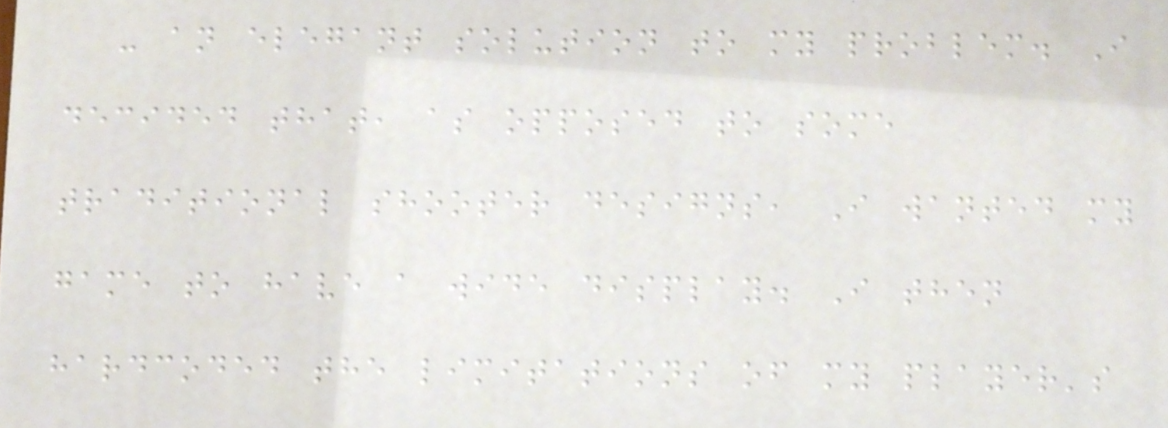- an elegant solution to my problem. I
decided that, as opposed to some
traditional shooter designs, I wanted my
game to have a wide display. I then
hardcoded the limitations of my player's
